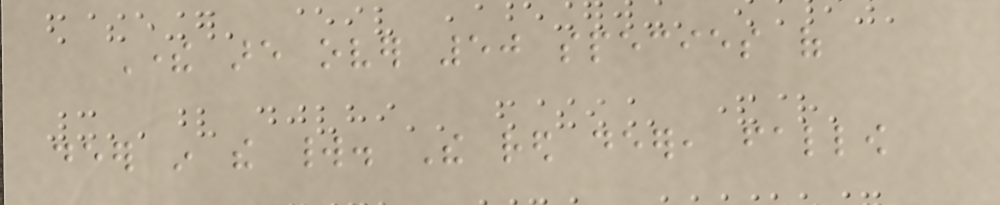There are over 50 species of
deer in the world. The red deer, fallow
